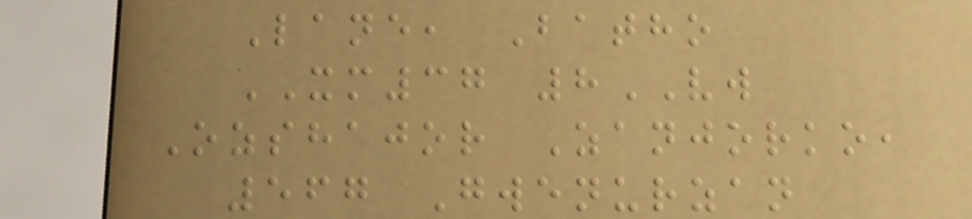Lane, Batho
XM37 8VW
Ozshajor Zanjorko,
567 Gwenurzan
